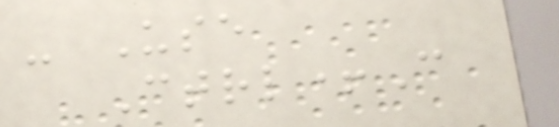- Use
Ctrl+C
